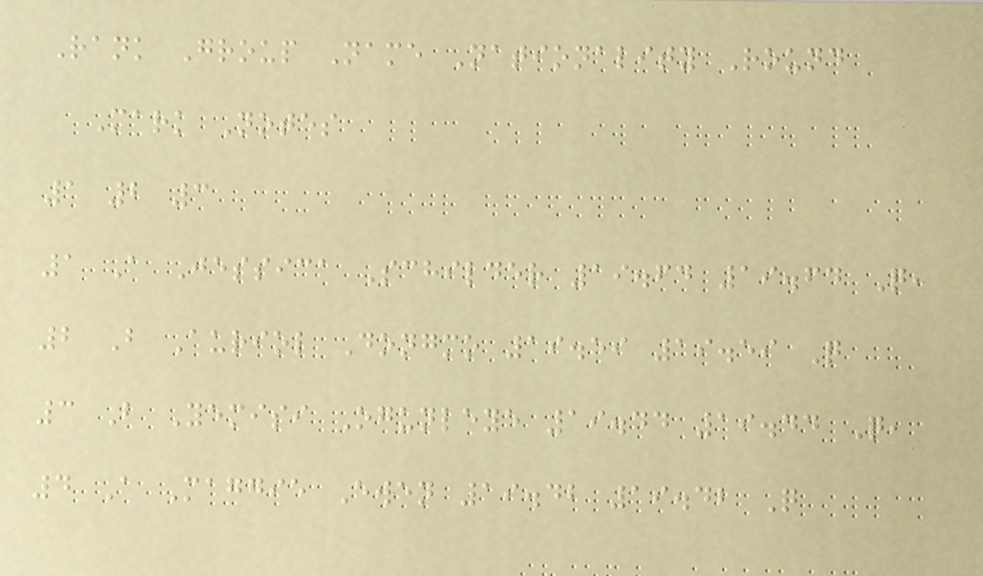Rank Group Name Nationality Round
Mark Notes
1 2 3
1 A Jessica Schilder 19.64 19.64 Q,
2 B Auriol Dongmo 19.59 19.59 Q
3 B Yemisi Ogunleye 19.44 19.44 Q,
4 A Maggie Ewen 19.42 19.42 Q
